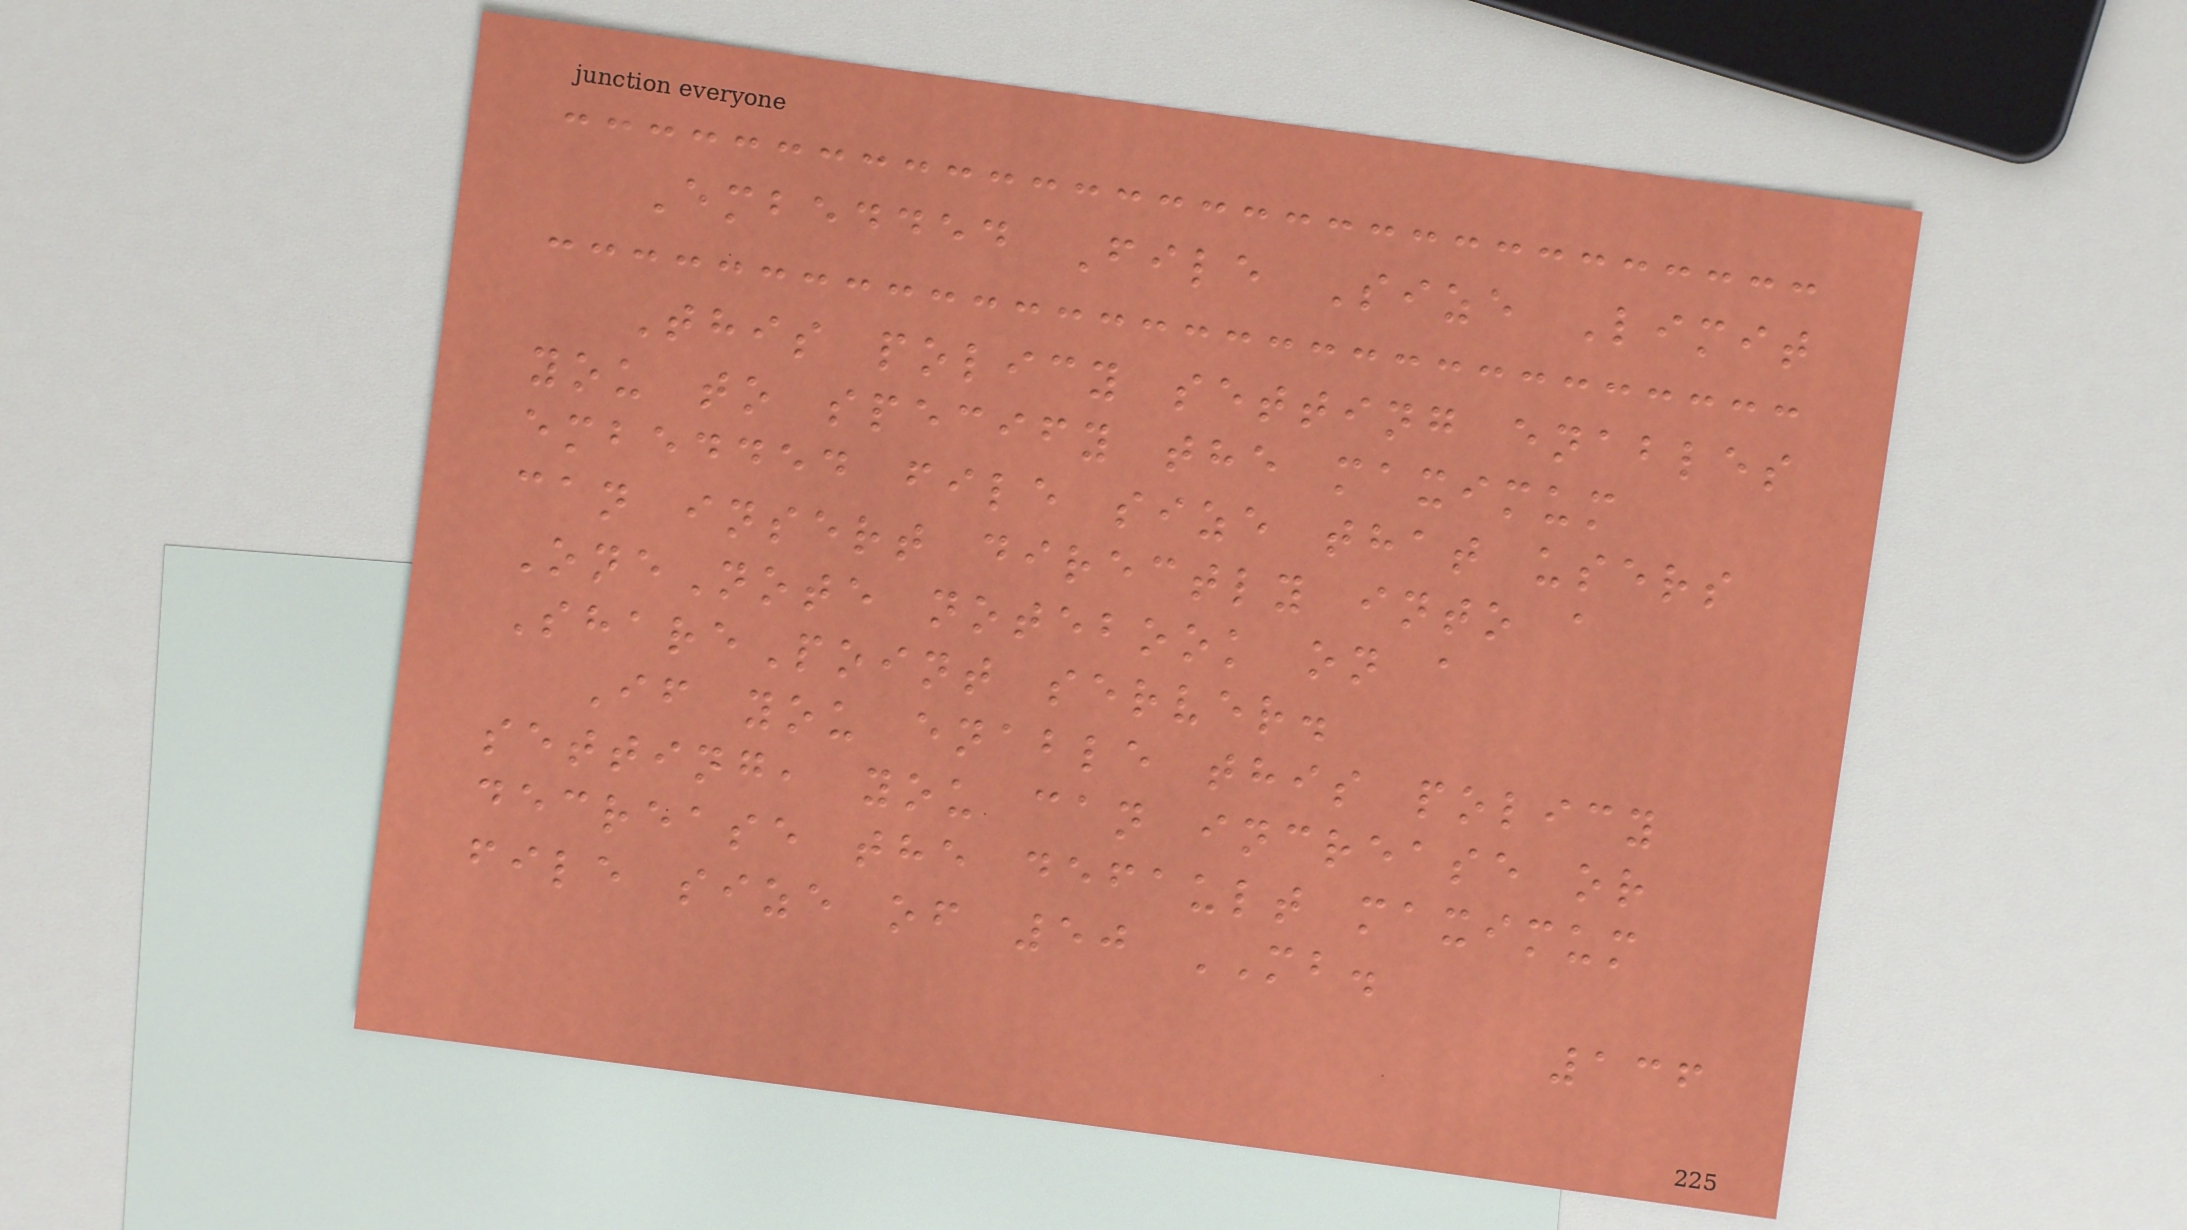Embedded File Size Limit
This policy setting enables
you to specify the maximum
embedded file size that users
can insert directly into a
OneNote notebook on a
SharePoint server.
If you enable this policy
setting, you can increase or
decrease the default maximum
file size of 50 MB.
136
